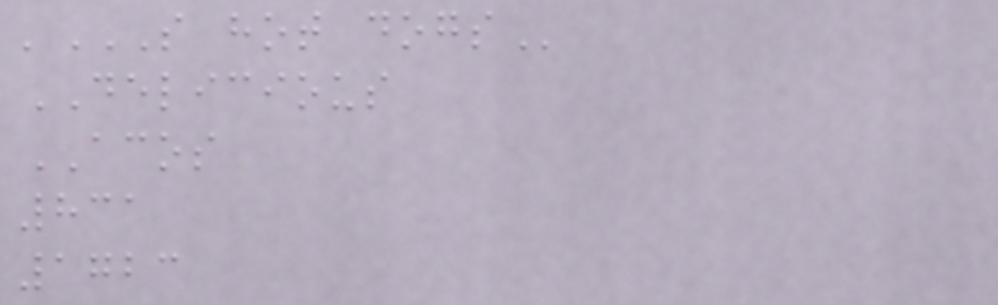'S HOT DOGS
DELICIOUS
ACOS
831
1723
